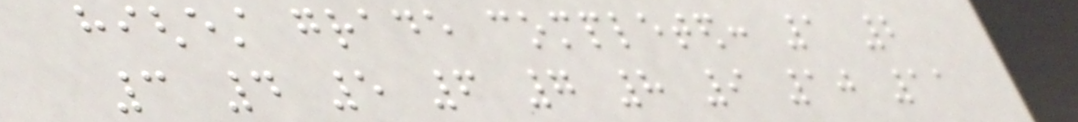highest grade completed: 1 2
3 4 5 6 7 8 9 10 11
